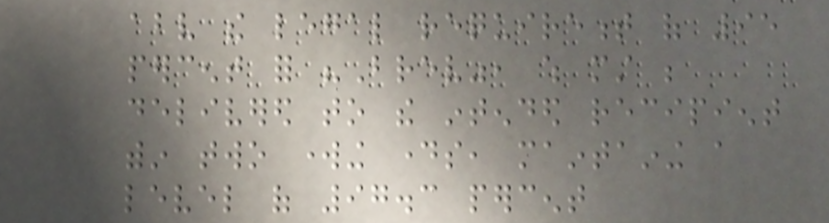above the legal requirement of 95
percent for "Brev", which must be
delivered to the intended recipient
within two working days, maintaining a
level of 97.3 percent
